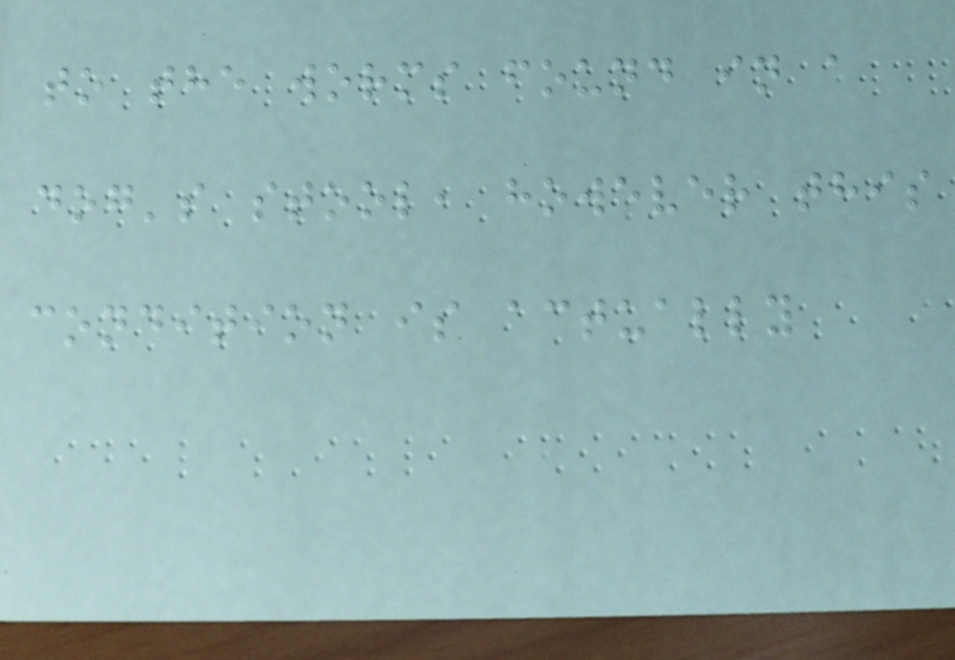to the worms found in a
dog's stool, however this
condition is actually
